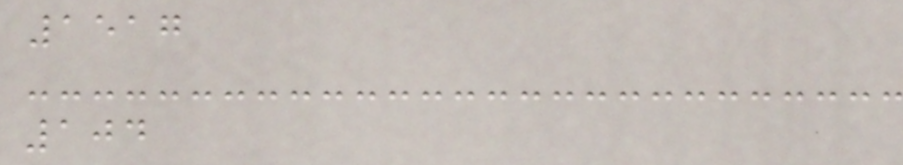1517
104
